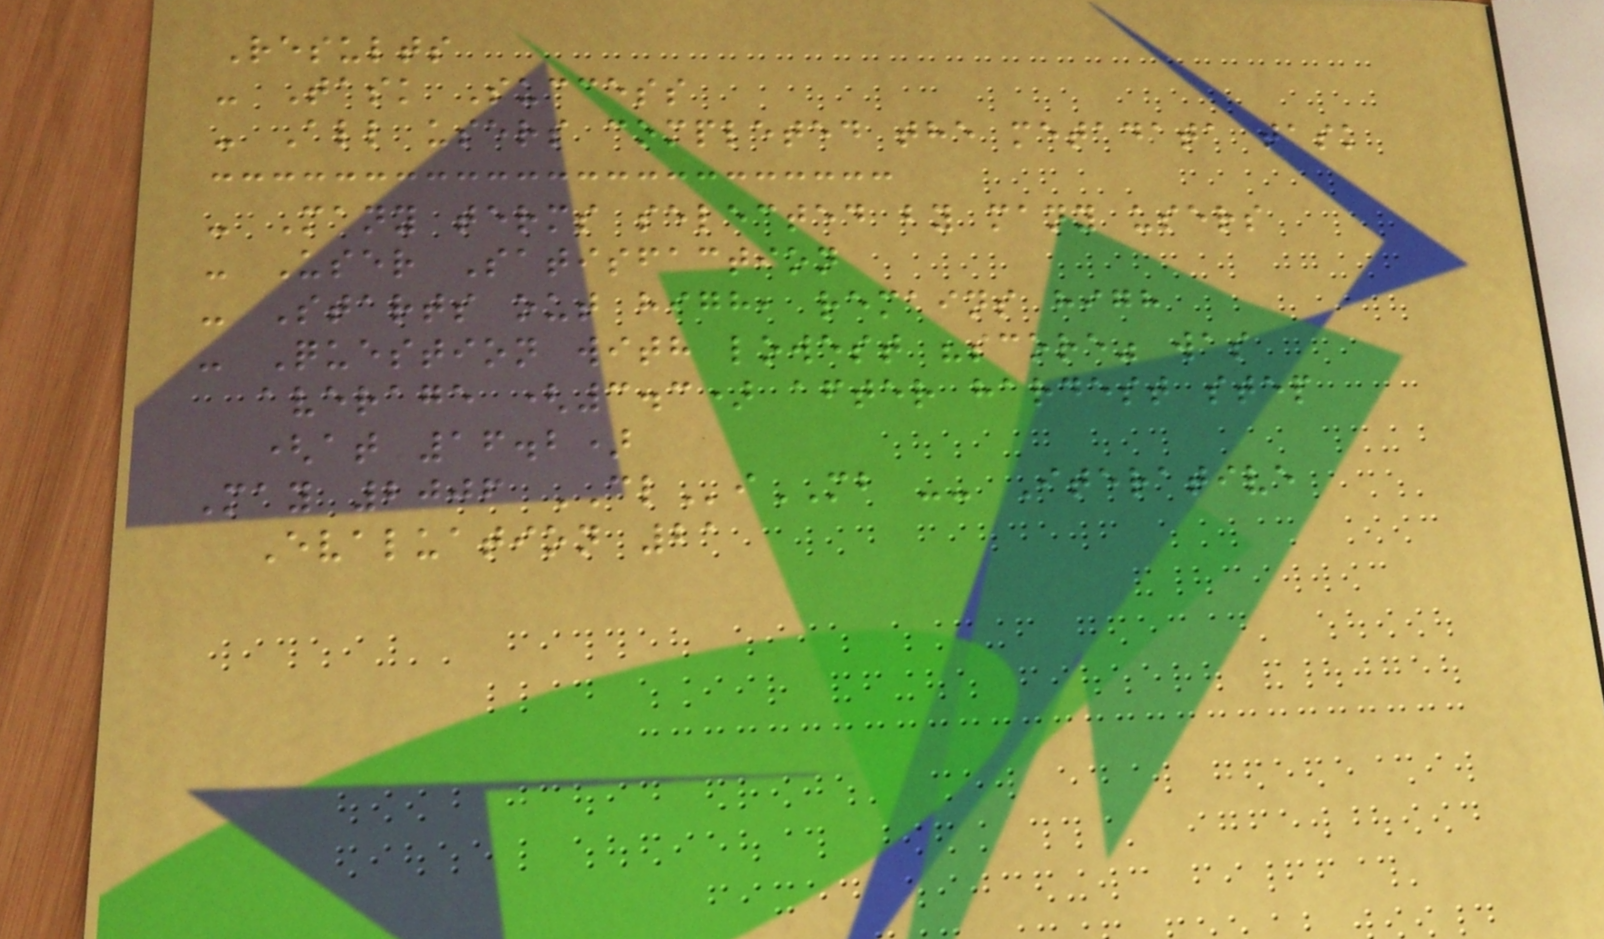Results
- Task Success
- All users completed the metadata task
- Many terms selected by many users
- User Satisfaction
- Starts out high, remains high
- Question with lowest "score" was
average (3.3) after hardest step
(at 16.2)
May 2006 CLiMB -- Iterative
Evaluation 21
